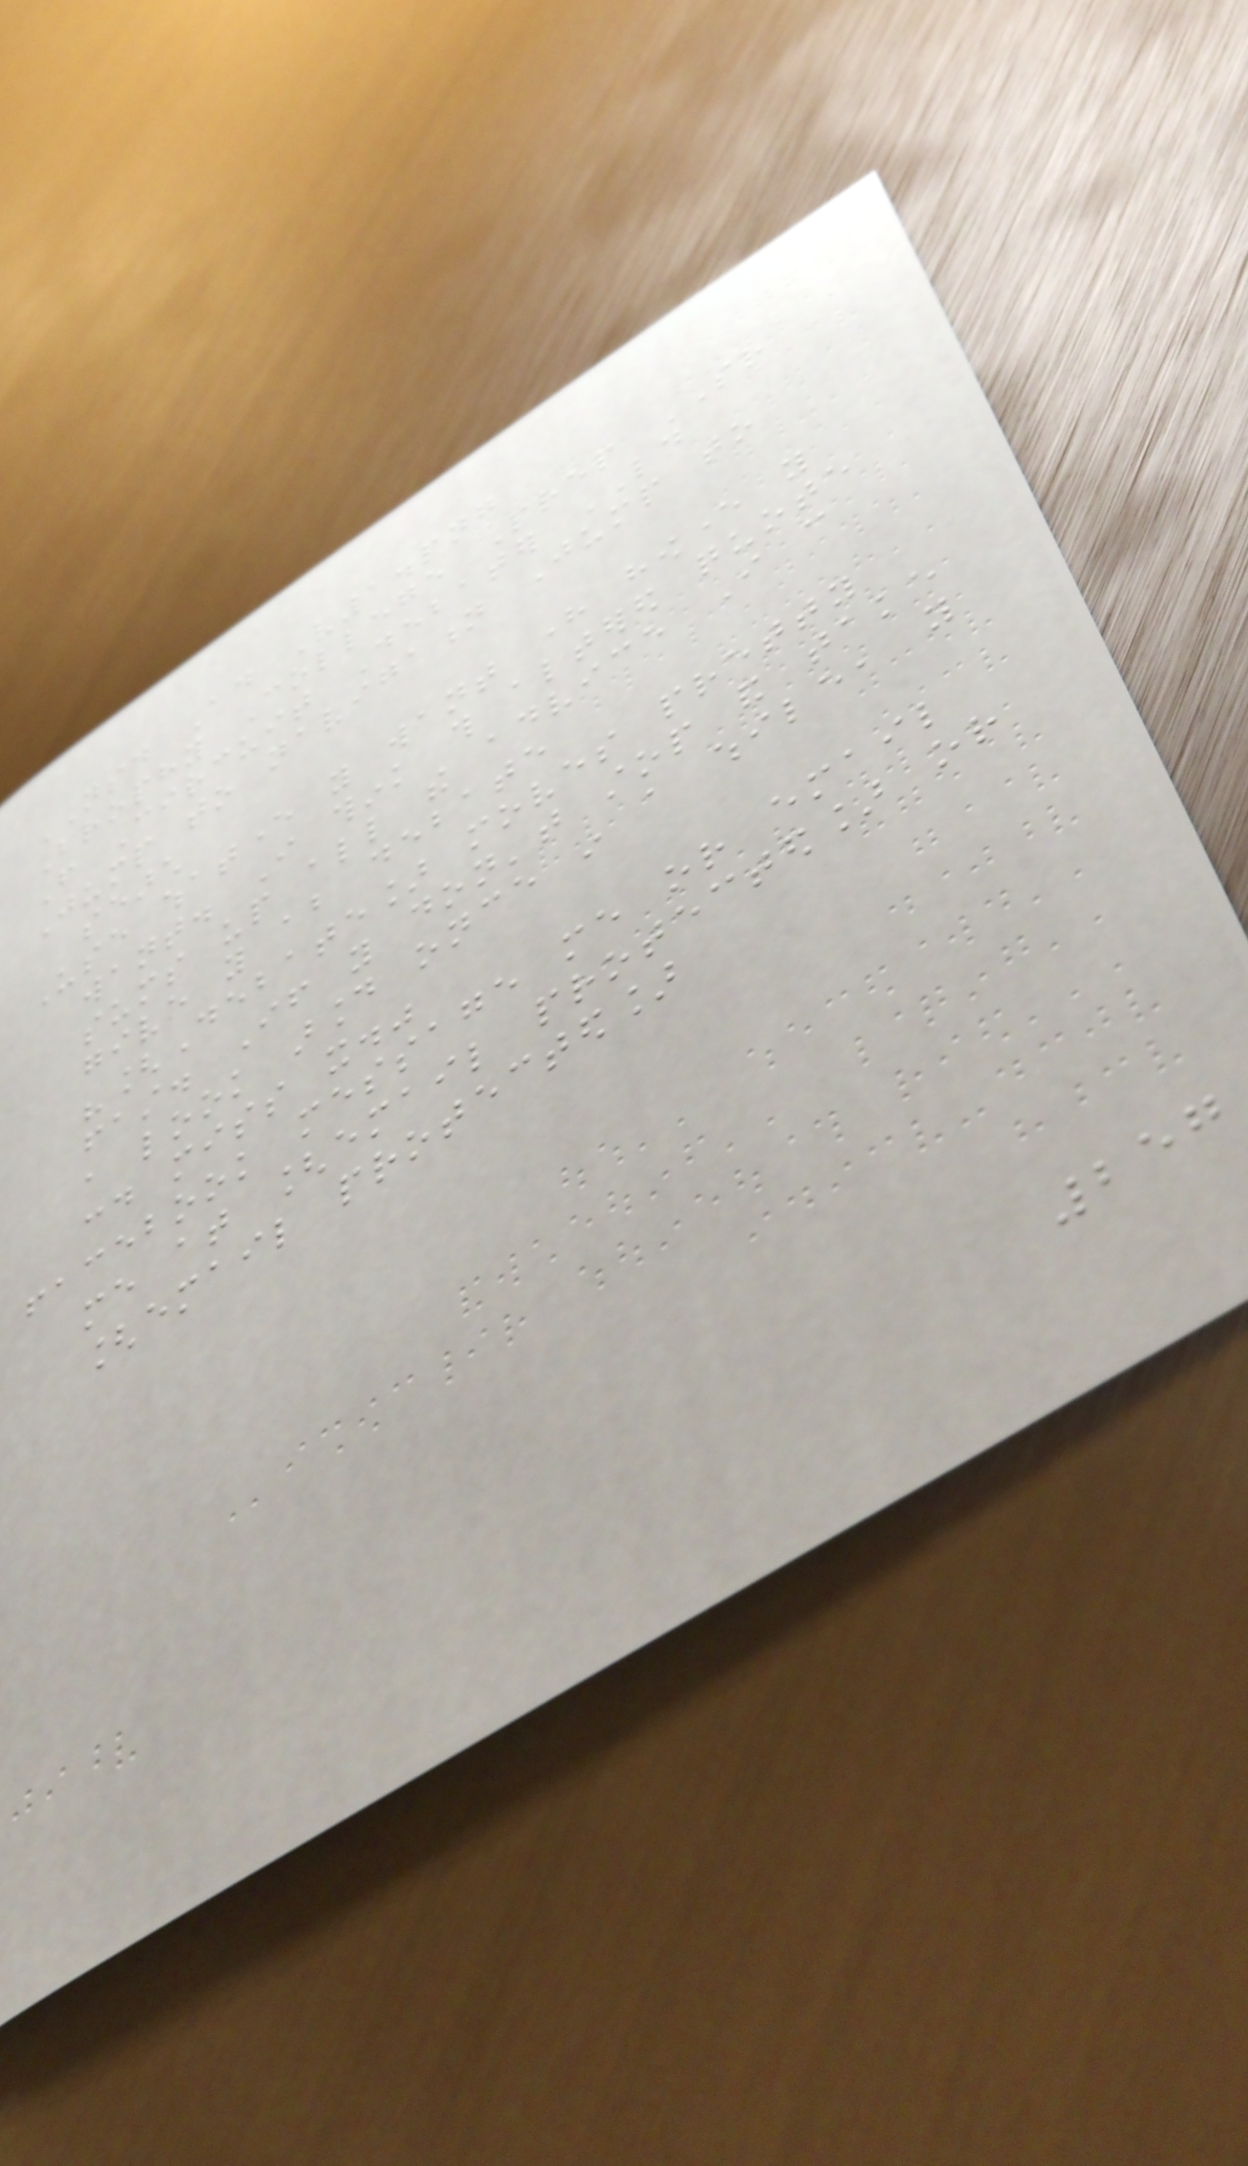NSD Ad V1.png
Brophy College Prep SR
From Circuit Debater LD
Jump to navigation Jump to
search
Use whatever you want here however you
want. I think this altered quote
sums up all the advice I can
give you about debate
"[Debate] moves pretty
fast. If you don't stop and take
a look around once in a while, you
could miss it."
facebook message me or email
me at [email protected] or
[email protected]
257
